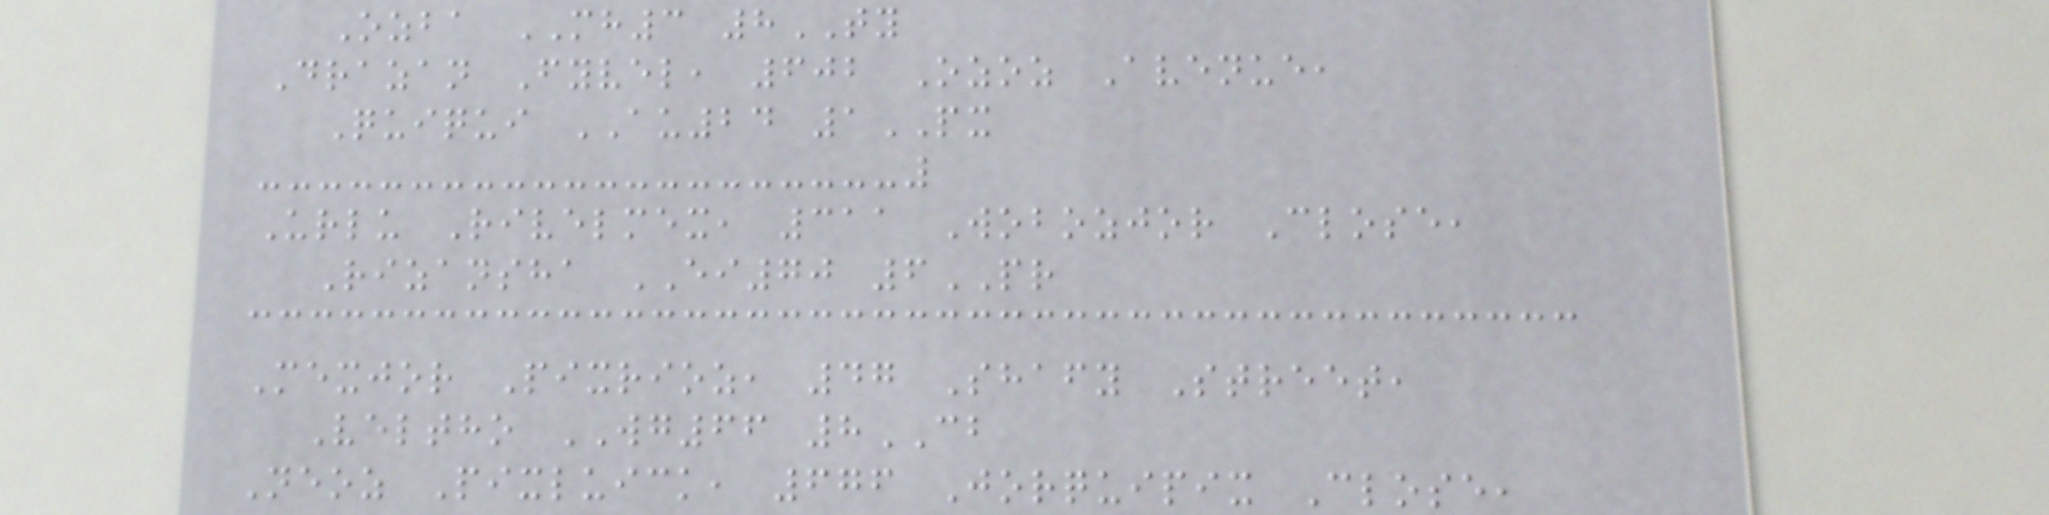Ozba MH3 8TY
Drazan Fyvel, 602 Ozoz Avenue,
Quiqui AU24 1PX
Urlu Rivelmex, 311 Wobozjor Close,
Rizansha EI70 6PR
Mexjor Pixrioz, 47 Shafy Street,
Veltho WG66 8CB
Neoz Pixluick, 676 Jorquipix Close,
